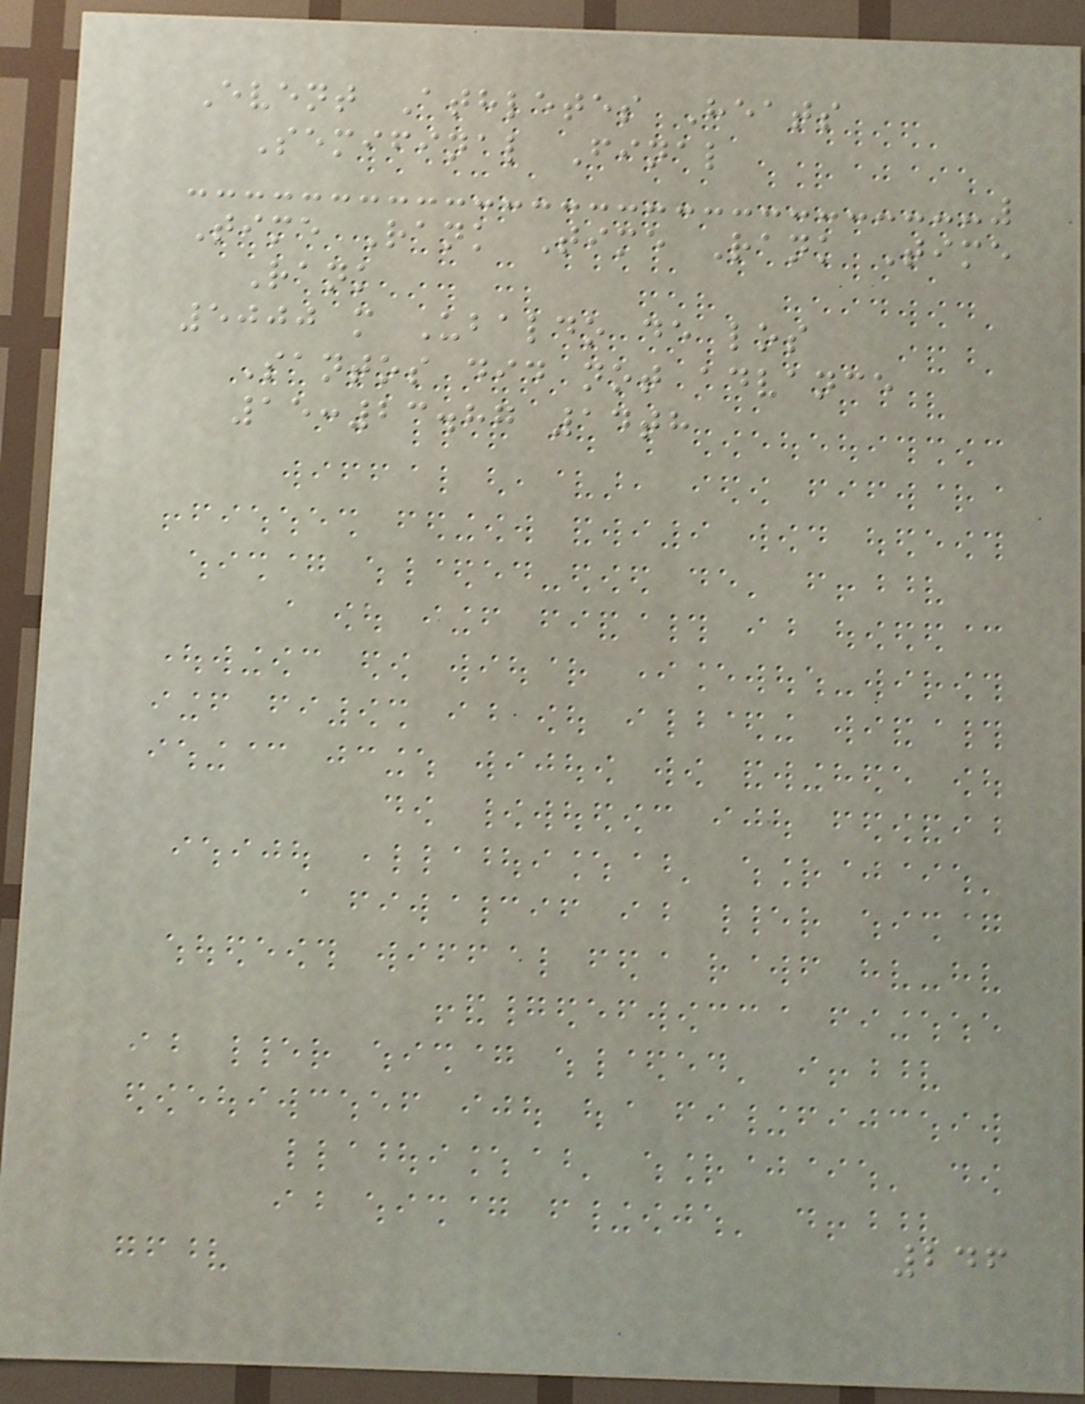Event Athletes Heats
Semifinal Final
Time Rank Time Rank Time
Rank
5000 m Ubaldo de los
Santos did not advance
15:23.87 14th
246
